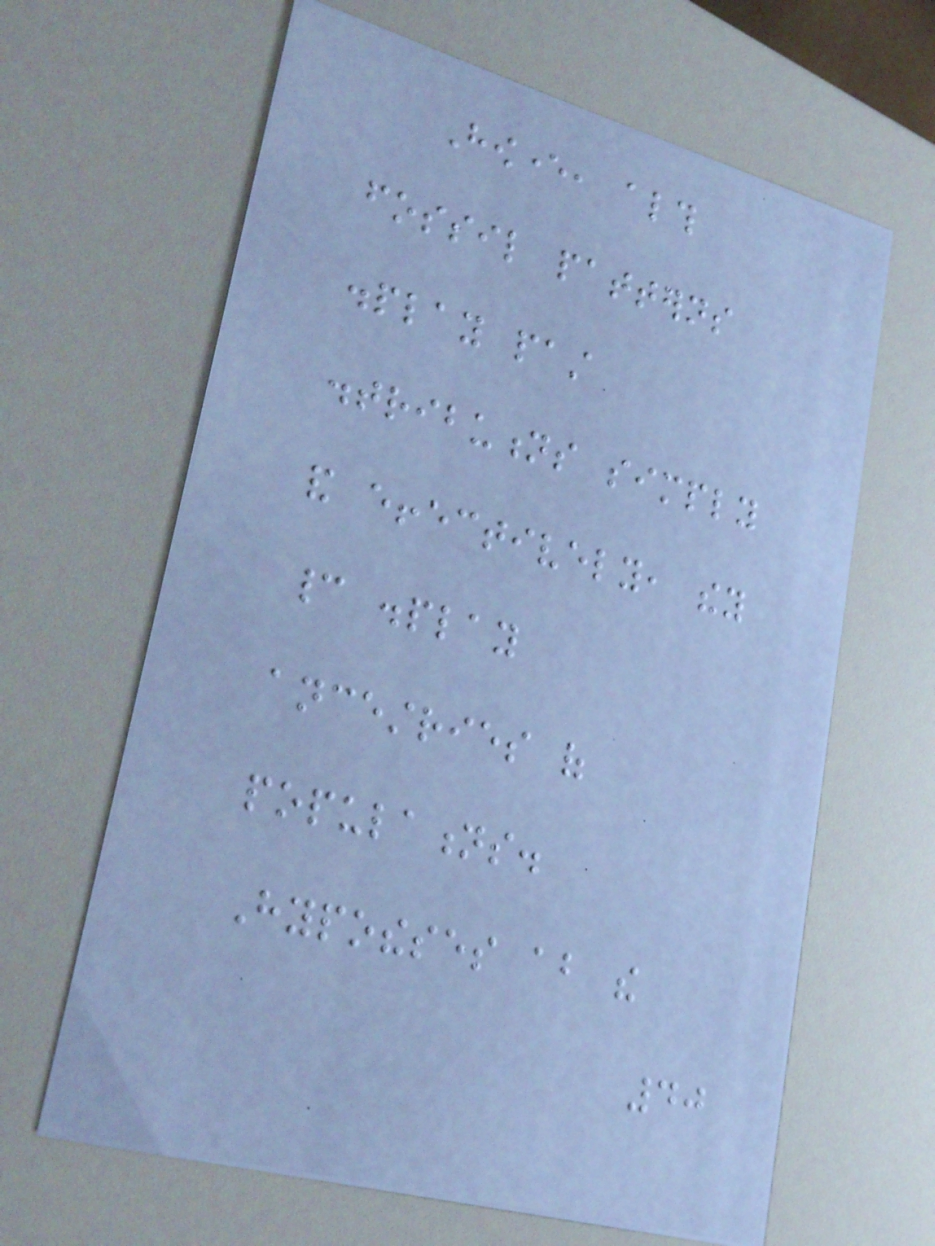However, although
fossil patterns
display past
distributions simply
and effectively, they
cannot display
ancestries of
populations.
Hypotheses about the
40
